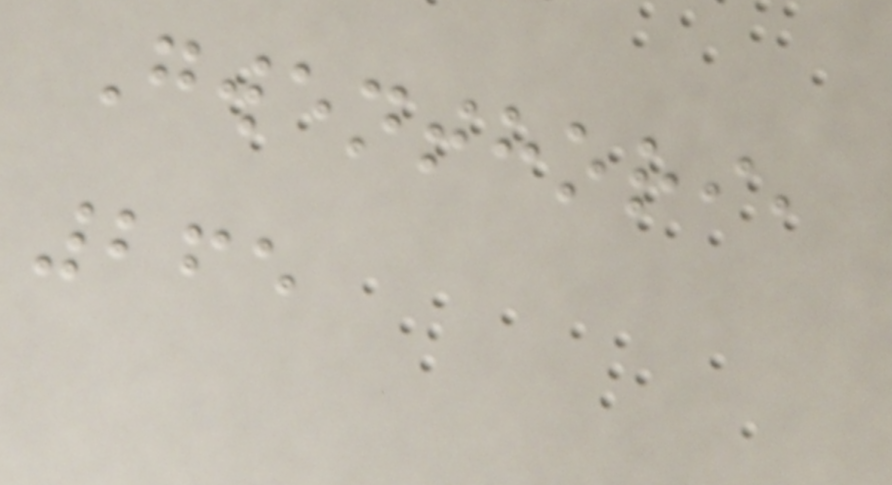Gwenthori,
265
